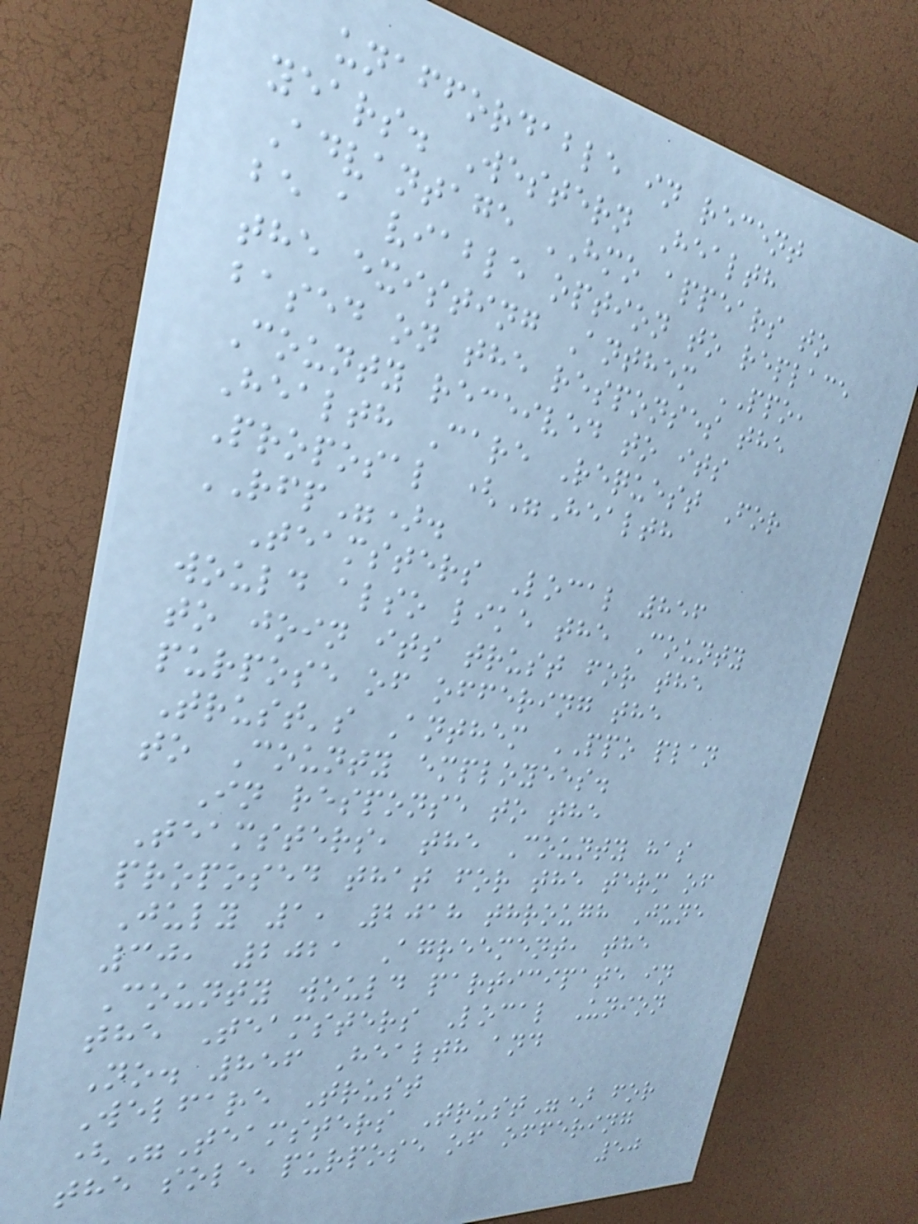unaffordable in recent
years. Western Health
Advantage HMO appears to
be a viable option to replace
the existing Anthem PPO,
based on the responses the
County received to its
Health Care Request For
Proposal ("Health
RFP").
Teamsters Local 856
would also like the County
to join its trust for the
purpose of offering the
Trust's Anthem PPO plan
to County employees.
In response to the
Teamsters, the County has
proposed that for the term of
July 1, 2018 through June
30, 2021 Agreement, the
County would participate in
the Teamsters Local Union
No. 856 Health and
Welfare Trust
("Teamsters Trust") for
the sole purpose of offering
50
